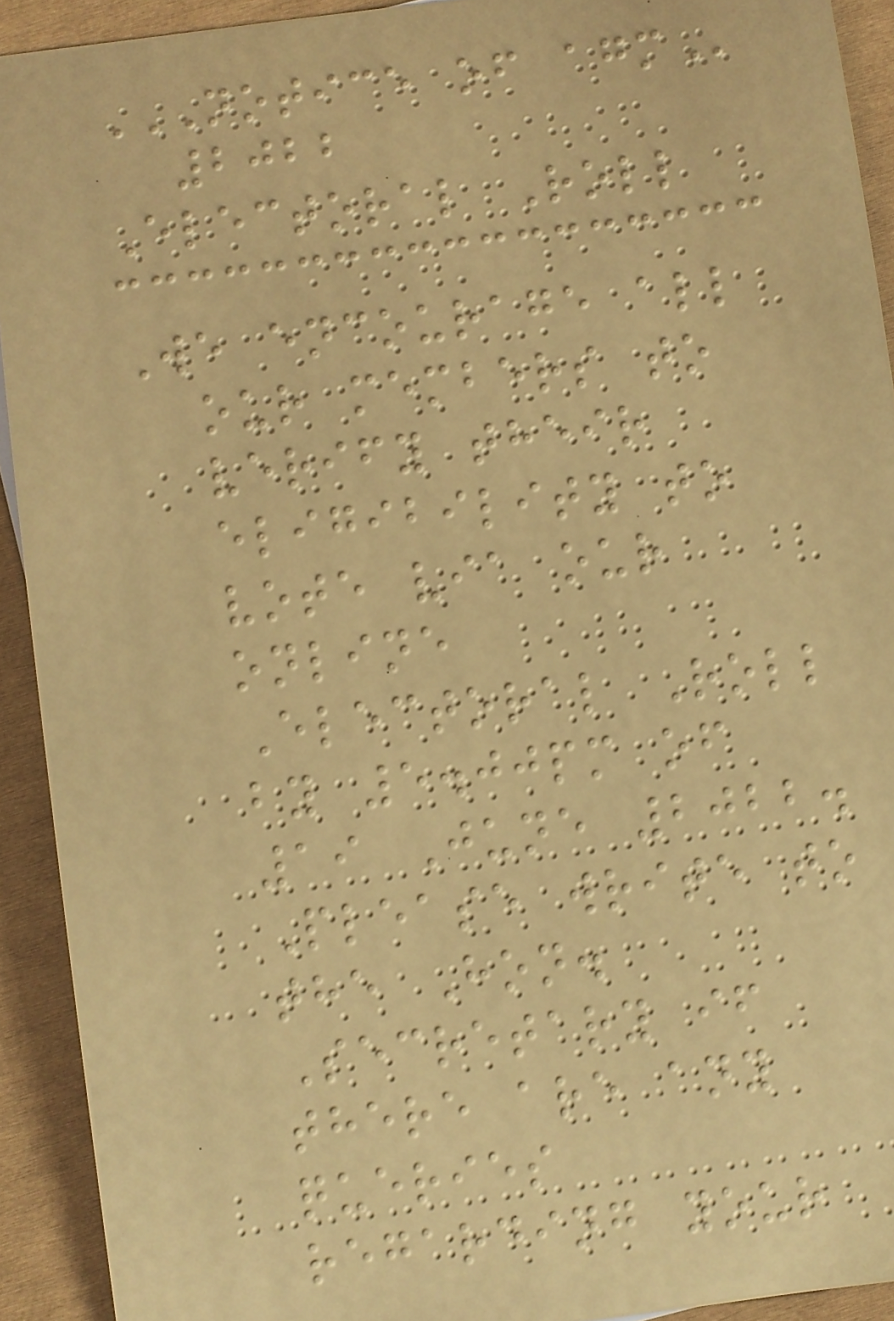NOTICE OF AGM
2022
Electoral Roll
We encourage all
our members to
verify their
eligibility to
vote via our
online
Electoral Roll
by 5.00pm of
19 June 2022.
Please write to
the Hon.
Secretary if
there are any
queries
regarding your
